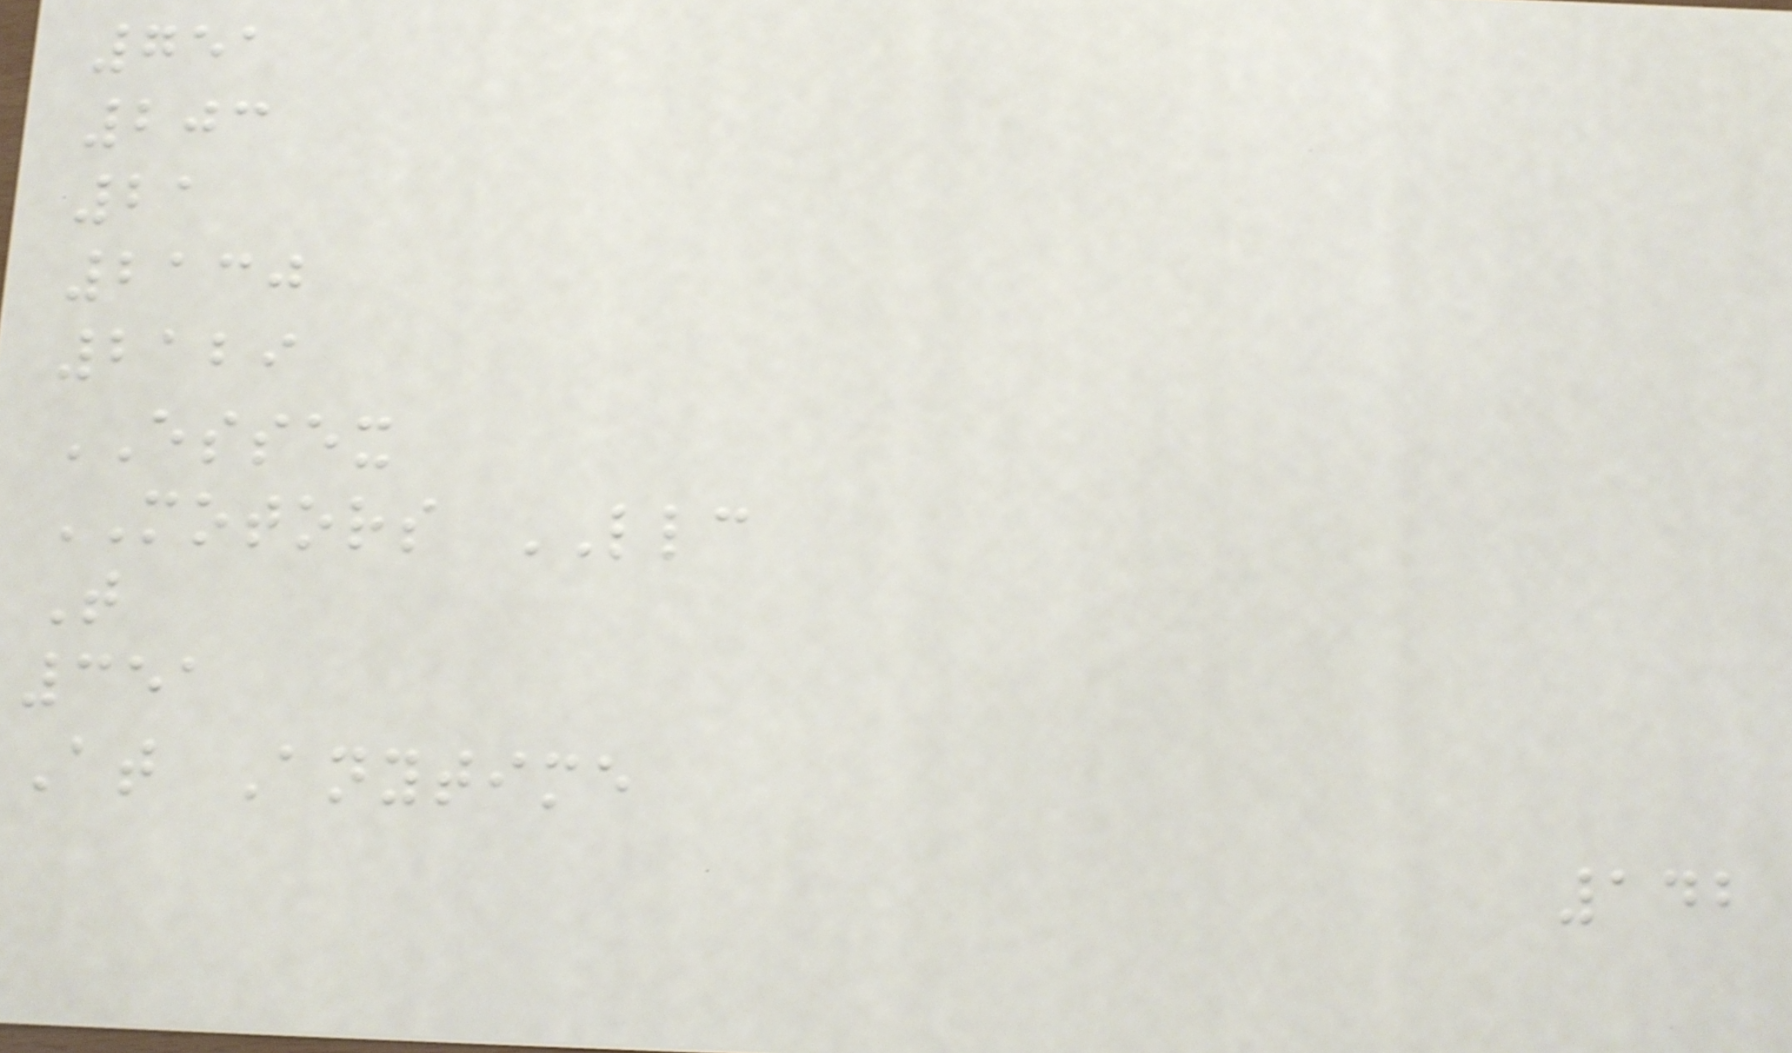751
203
21
2130
2129
ESSEX
MOTORS LLC
T
351
At Anytime
142
